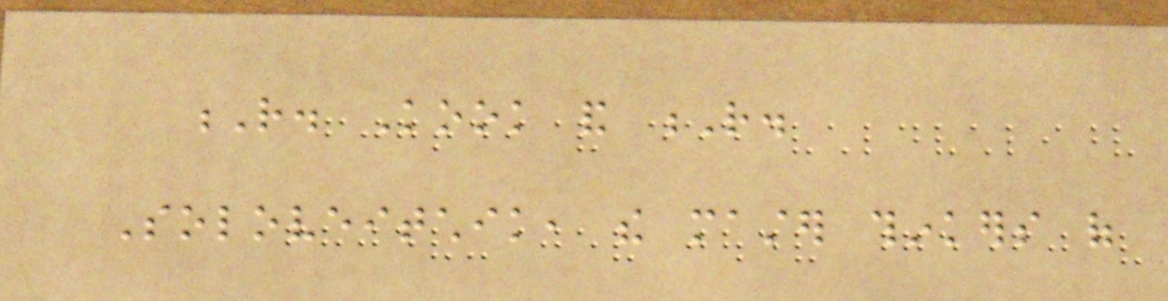R. Kook and R.
Soloveitchik, the master thinkers of
